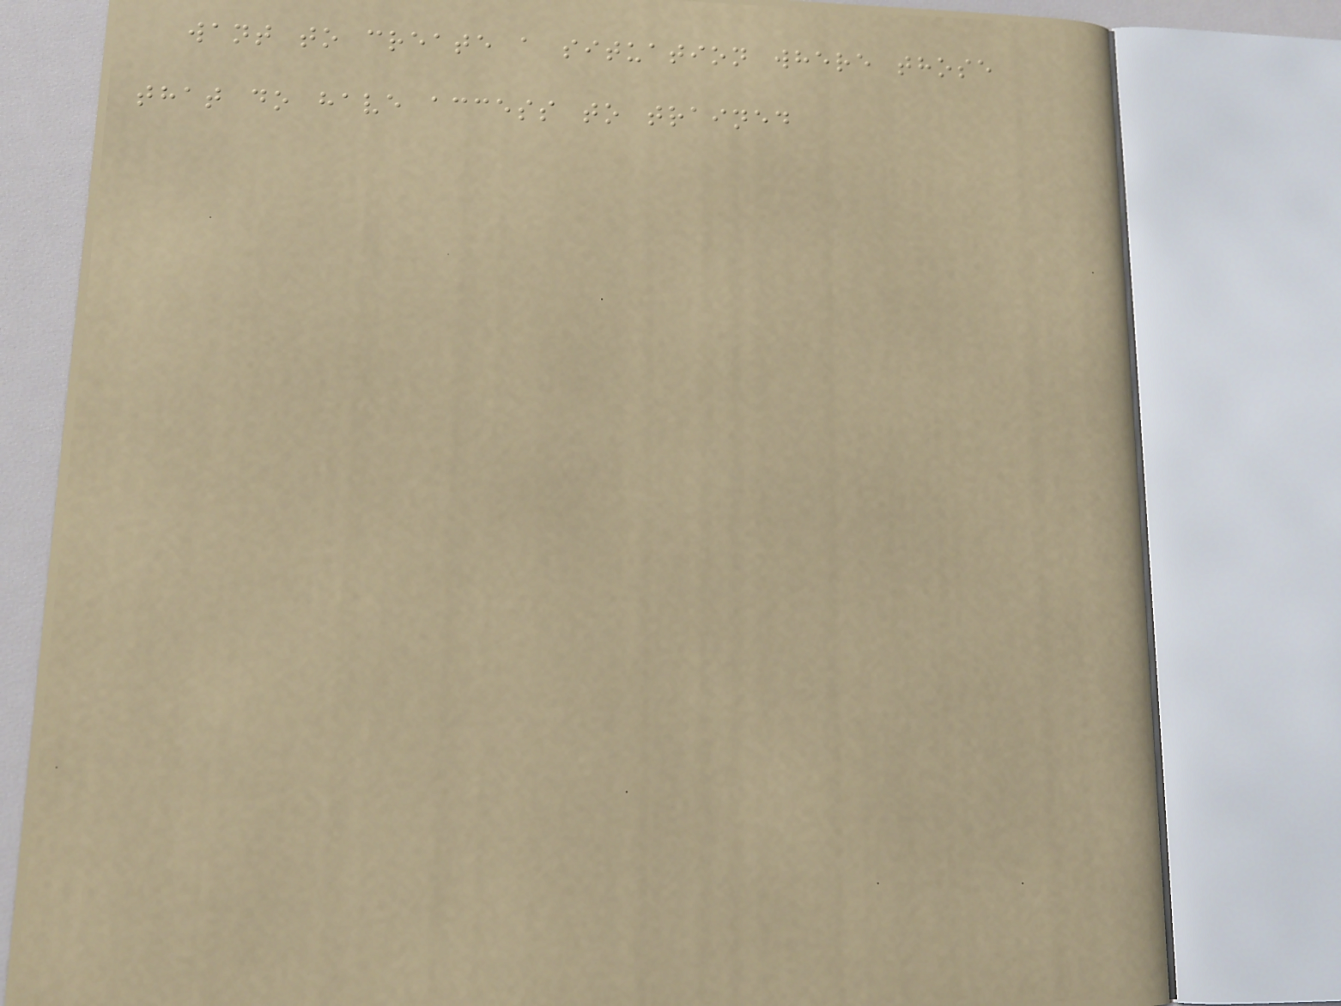want to create a situation where those
that do have access to trained
